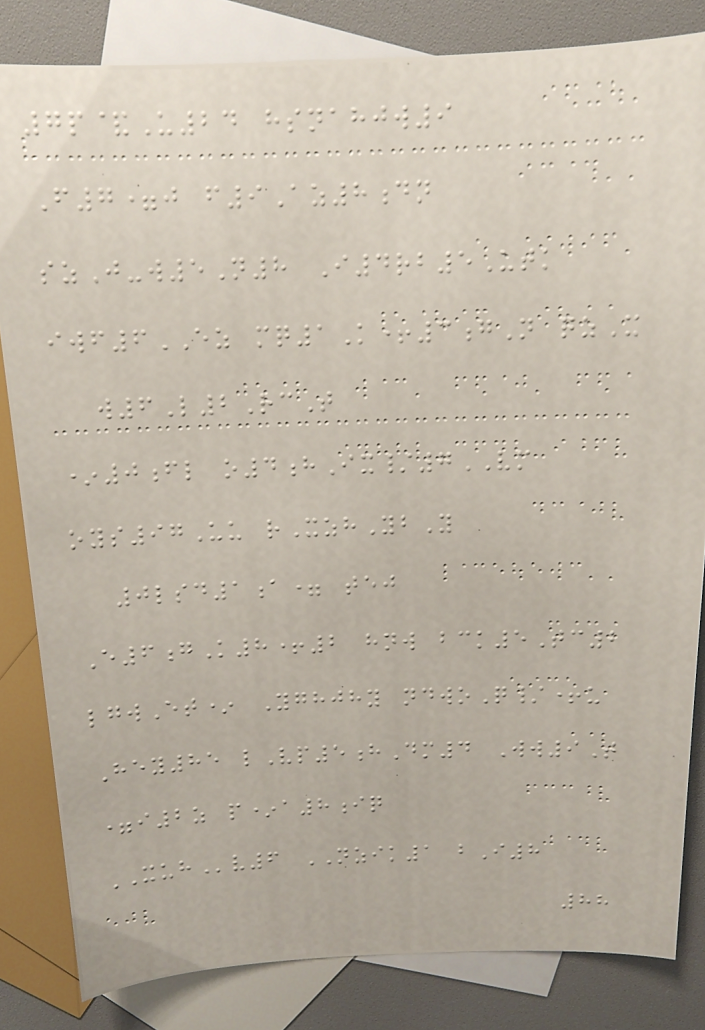7p&U24 hsnahjw9
F7=j f9Az8dn
szJ-w5N8 I4rb5Utk
iwf6EZ mq1K+3gN qzX
w6L2RcT
*0fl o4hIx/7VM
oys97Uu rXzhYbY
0lsd1a= tej
E6gK8+2 hnw bck5Tc2
lgwEt* Yghjhy ndwoQ/+u
Hey85 lVp5hDm4 Ww9T
=i2z p*a8iq
XUHv6 NZIK1 bI8
88
